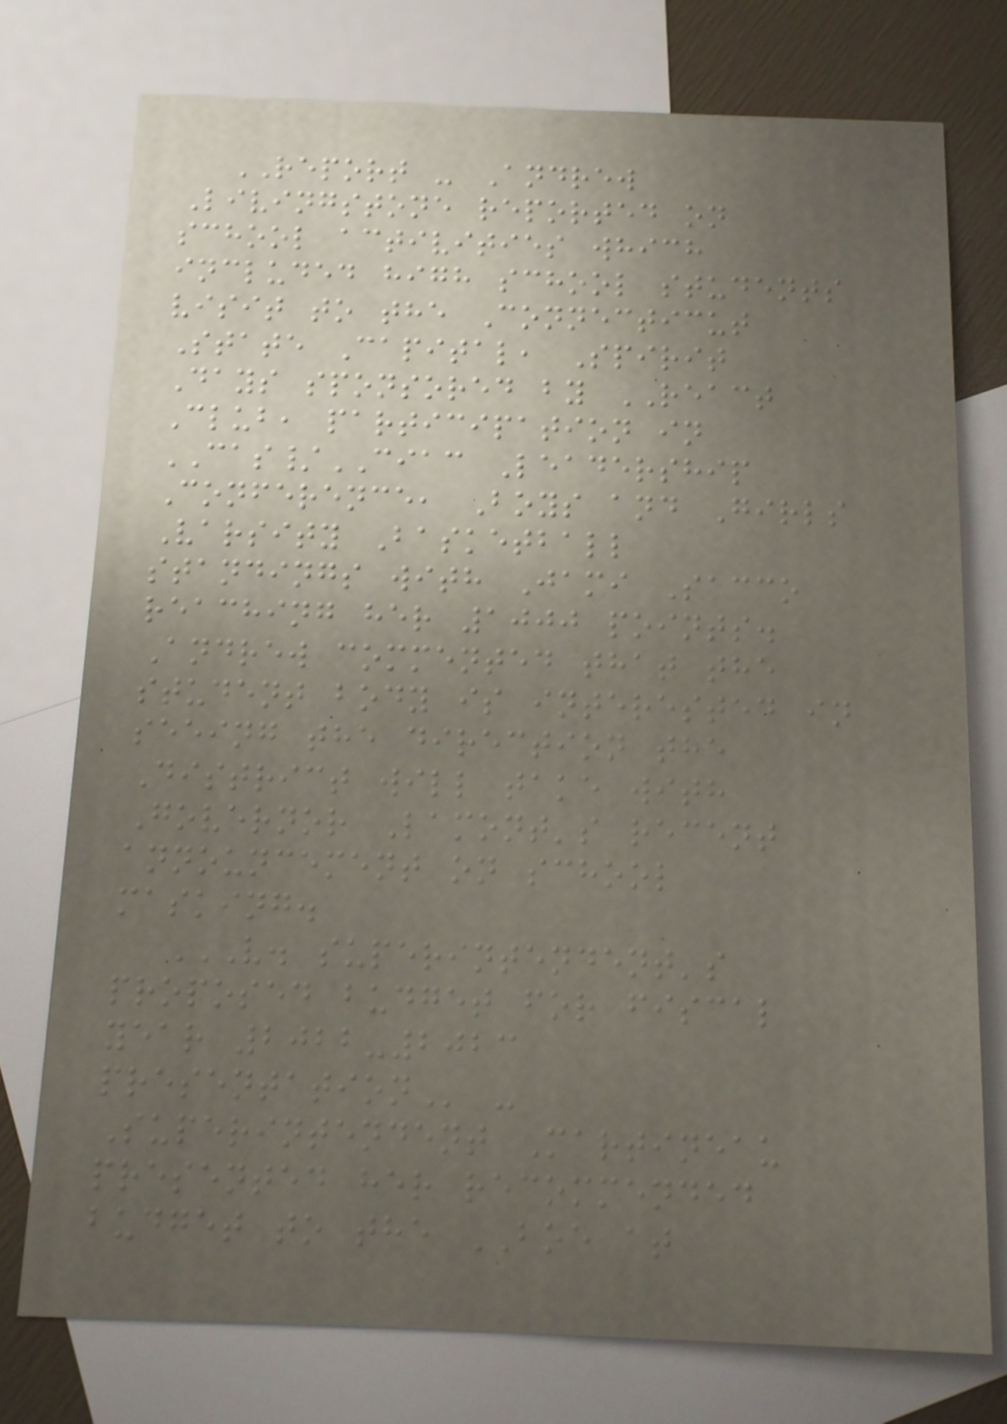REPORT - Andrew
Livingstone reported on
school activities which
included high school students
visit to the Connecticut
State Capital, Spirit
Days sponsored by REACT
Club, participation in
CAS/CIAC Leadership
Conference, Boys and Girls
Varsity Basketball
standings with Jami Sacco
reaching her 1000 points.
Andrew commented that the
student body is interested in
seeing the direction the
District will take with
Governor Lamont's recent
announcement on school
masking.
V. SUPERINTENDENT'S
PROPOSED BUDGET FOR FISCAL
YEAR 2022-2023
PRESENTATION -
Superintendent Martineau
presented her recommended
budget to the BOE at
